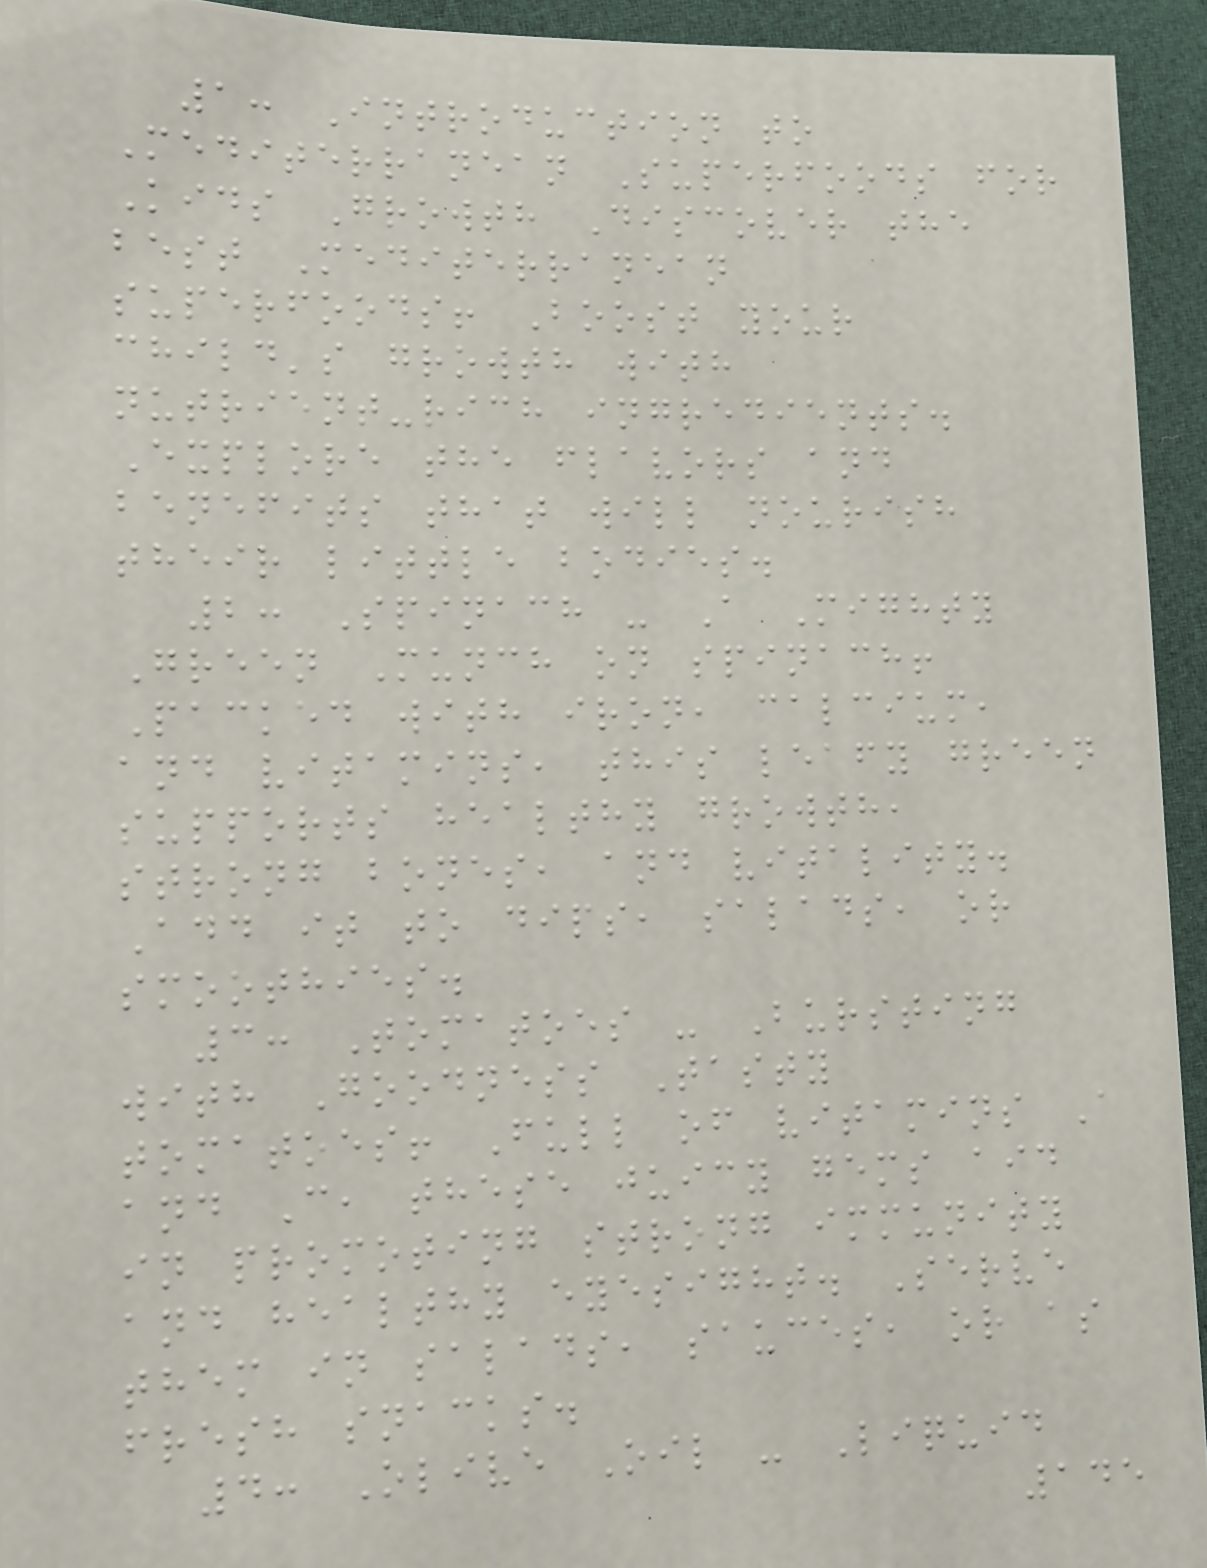1: Introduction to
Mediterranean Superfoods for
Kids Growth Discover the
best Mediterranean
superfoods! Boost your
child's growth with
nutrient-rich ingredients.
Explore the flavors and
benefits that will nourish
their little bodies.
2: Spinach - A Mighty
Green Munch on spinach!
Packed with iron, calcium,
and vitamins, this leafy green
supports healthy growth,
strong bones, and vitality.
Add it to dips, salads, or
smoothies.
3: Tomatoes - Bursting
with Goodness Tasty
tomatoes! Full of vitamins A
and C, these juicy gems aid
in promoting strong immunity
and healthy eyesight. Serve
them in salads, sauces, or as
fresh snacks.
4: Olive Oil - Liquid
145
